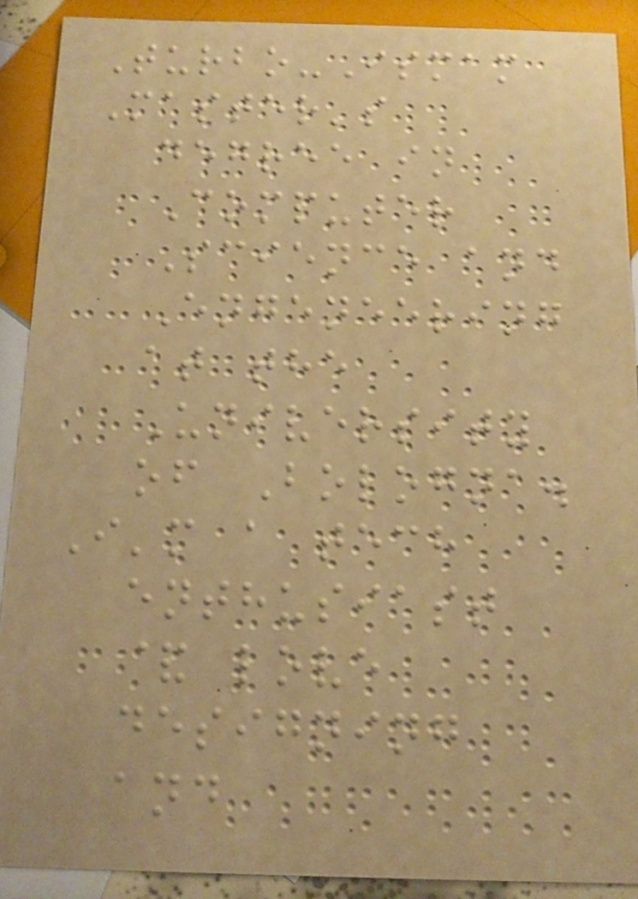Turbo-Ismam
Master's
degree in
Computer
Science and
Engeneering
at the
University
of Bologna.
I'm a tech
enthusiast
& love
designing
and
